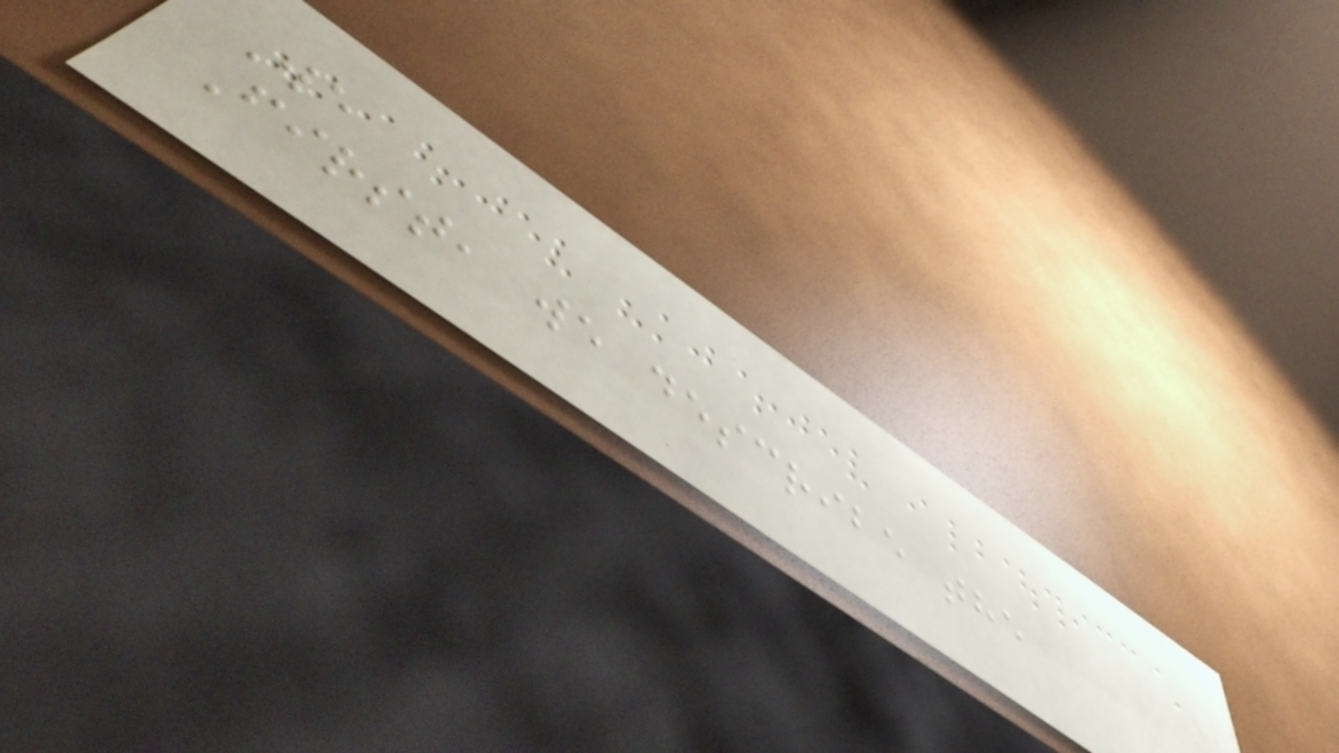We
First, we describe the
